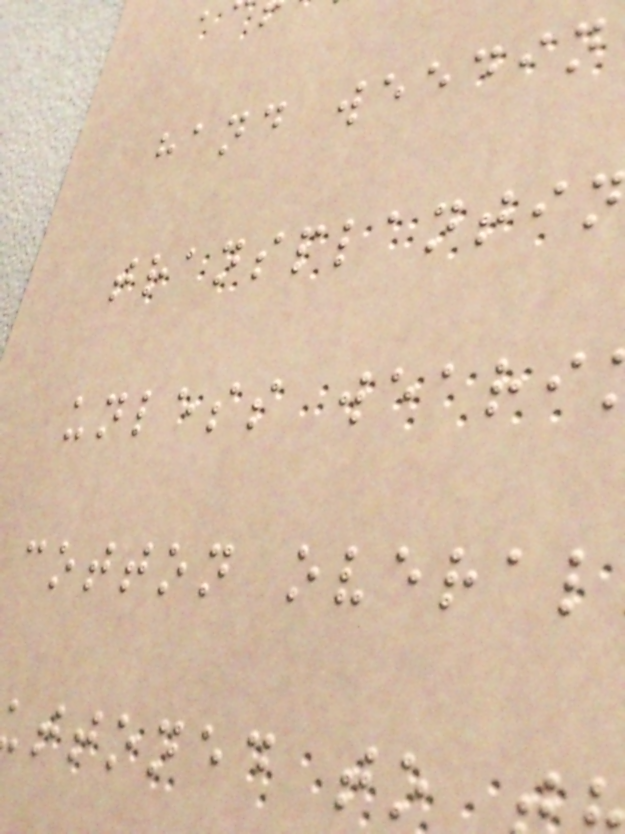hand weedin
transplanti
unless weari
cotton overal
ttoned to
